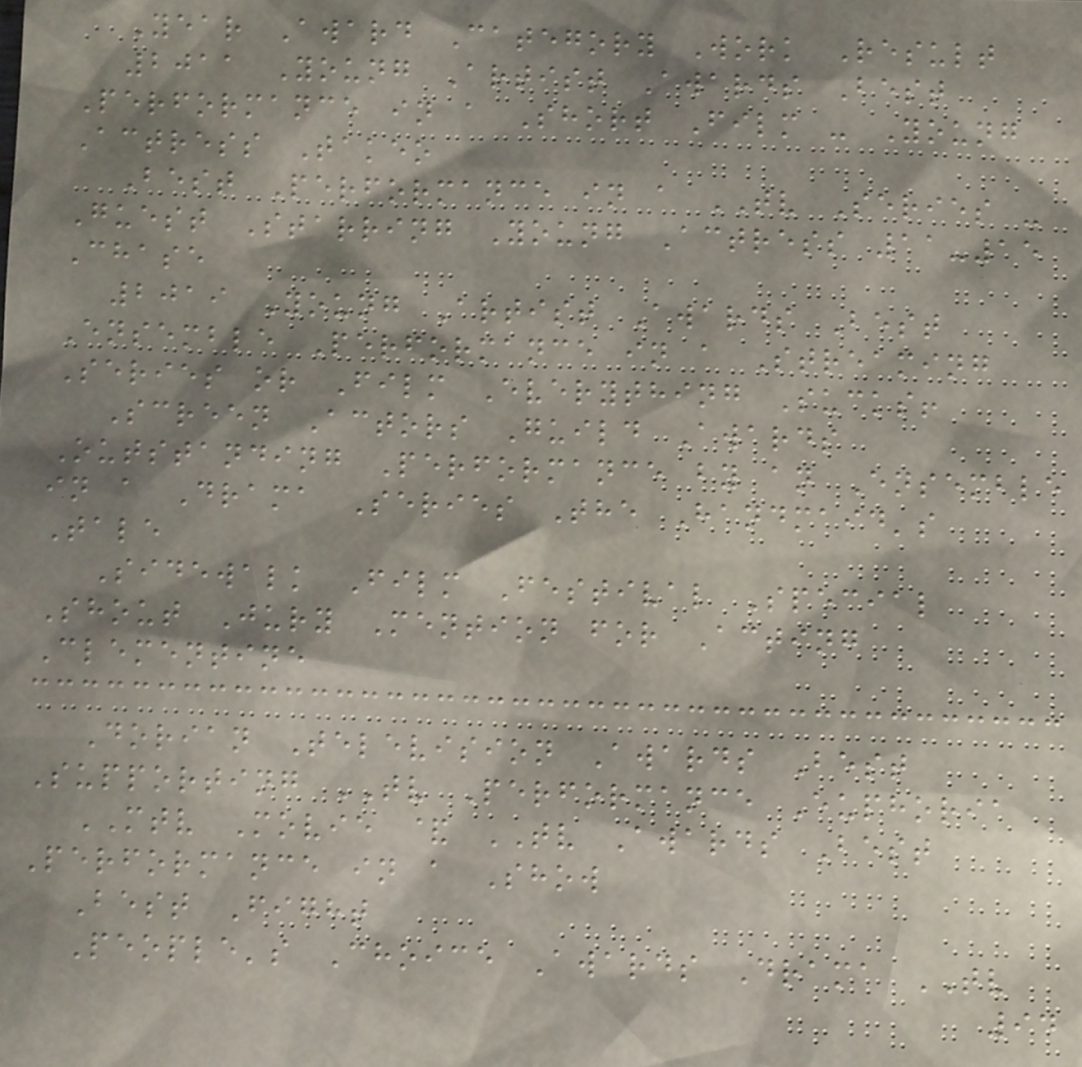Year Award Category Work Result
2011 Young Artist Awards Best
Performance in a Short Film - Young
Actress Takeo
Best Performance in a TV Series -
Guest Starring Young Actress 11-15
Chase
2019 Young Artist Awards Best
Ensemble Performance in a Streaming
Series or Film Everything Sucks!
Screen Actors Guild Awards
Outstanding Performance by an Ensemble
in a Drama Series The Handmaid's
Tale
Sidewalk Film Festival Special
Shout Jury Mention for Acting
Clementine
Dorian Television Awards Best
Supporting TV Performance Euphoria
MTV Movie & TV Awards Best
Performance in a Show
Best Fight
People's Choice Awards Drama TV
94
